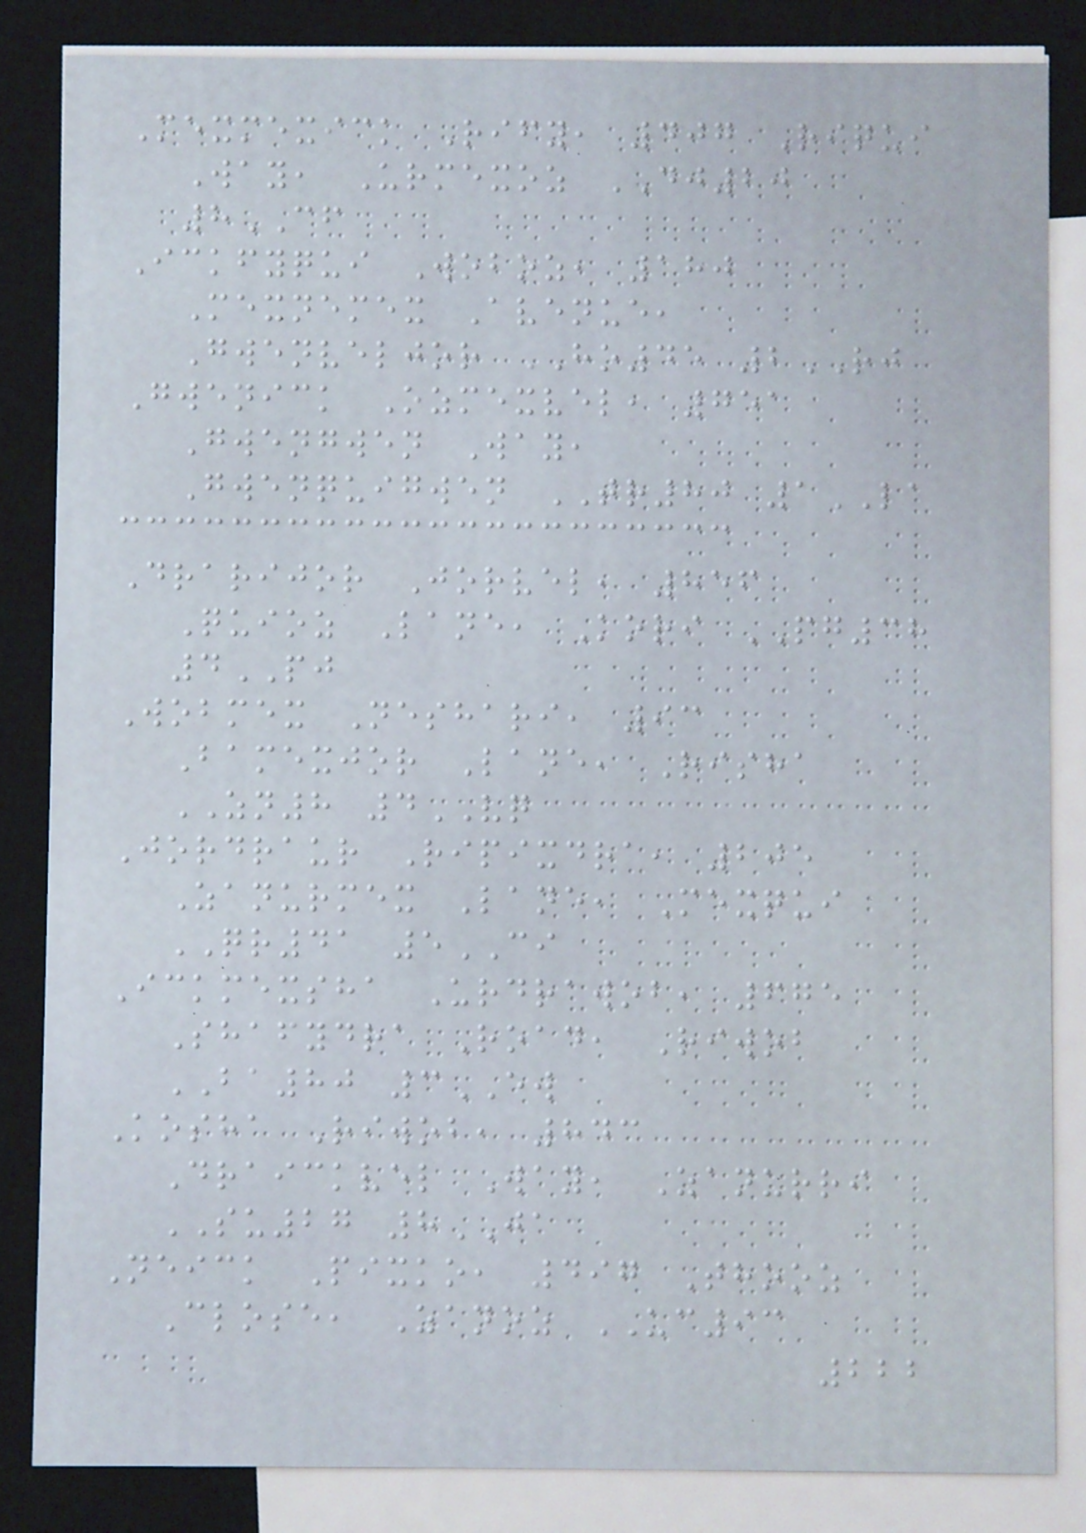Mexmexick Rify, 407 Riqui
Way, Urmexoz DJ20
8CF
Ickfyqui Woboz, 180
Mexnemex Avenue,
Gwenveljor HO45 2RJ
Gwenick Ozmexvel, 751
Gwengwen Way,
Gwenquigwen TR80 1LA
Drarijor Jorvel, 856
Quioz Lane, Kori PG38
4PJ
Wobmex Neshari, 93
Bamexjor Lane, Risha
ZN8 4VQ
Jordraur Ripixdra, 205
Zanurmex Lane, Mexqui
QR41 5CI
Ickmexsha Urdrawob, 675
Shafydra Road, Riwob
BA80 3EW
Kosha Riwob, 843
Draickvel Way, Zanurri
SU27 8JA
Neick Pixko, 497 Thooz
Close, Zanoz UC93
222
